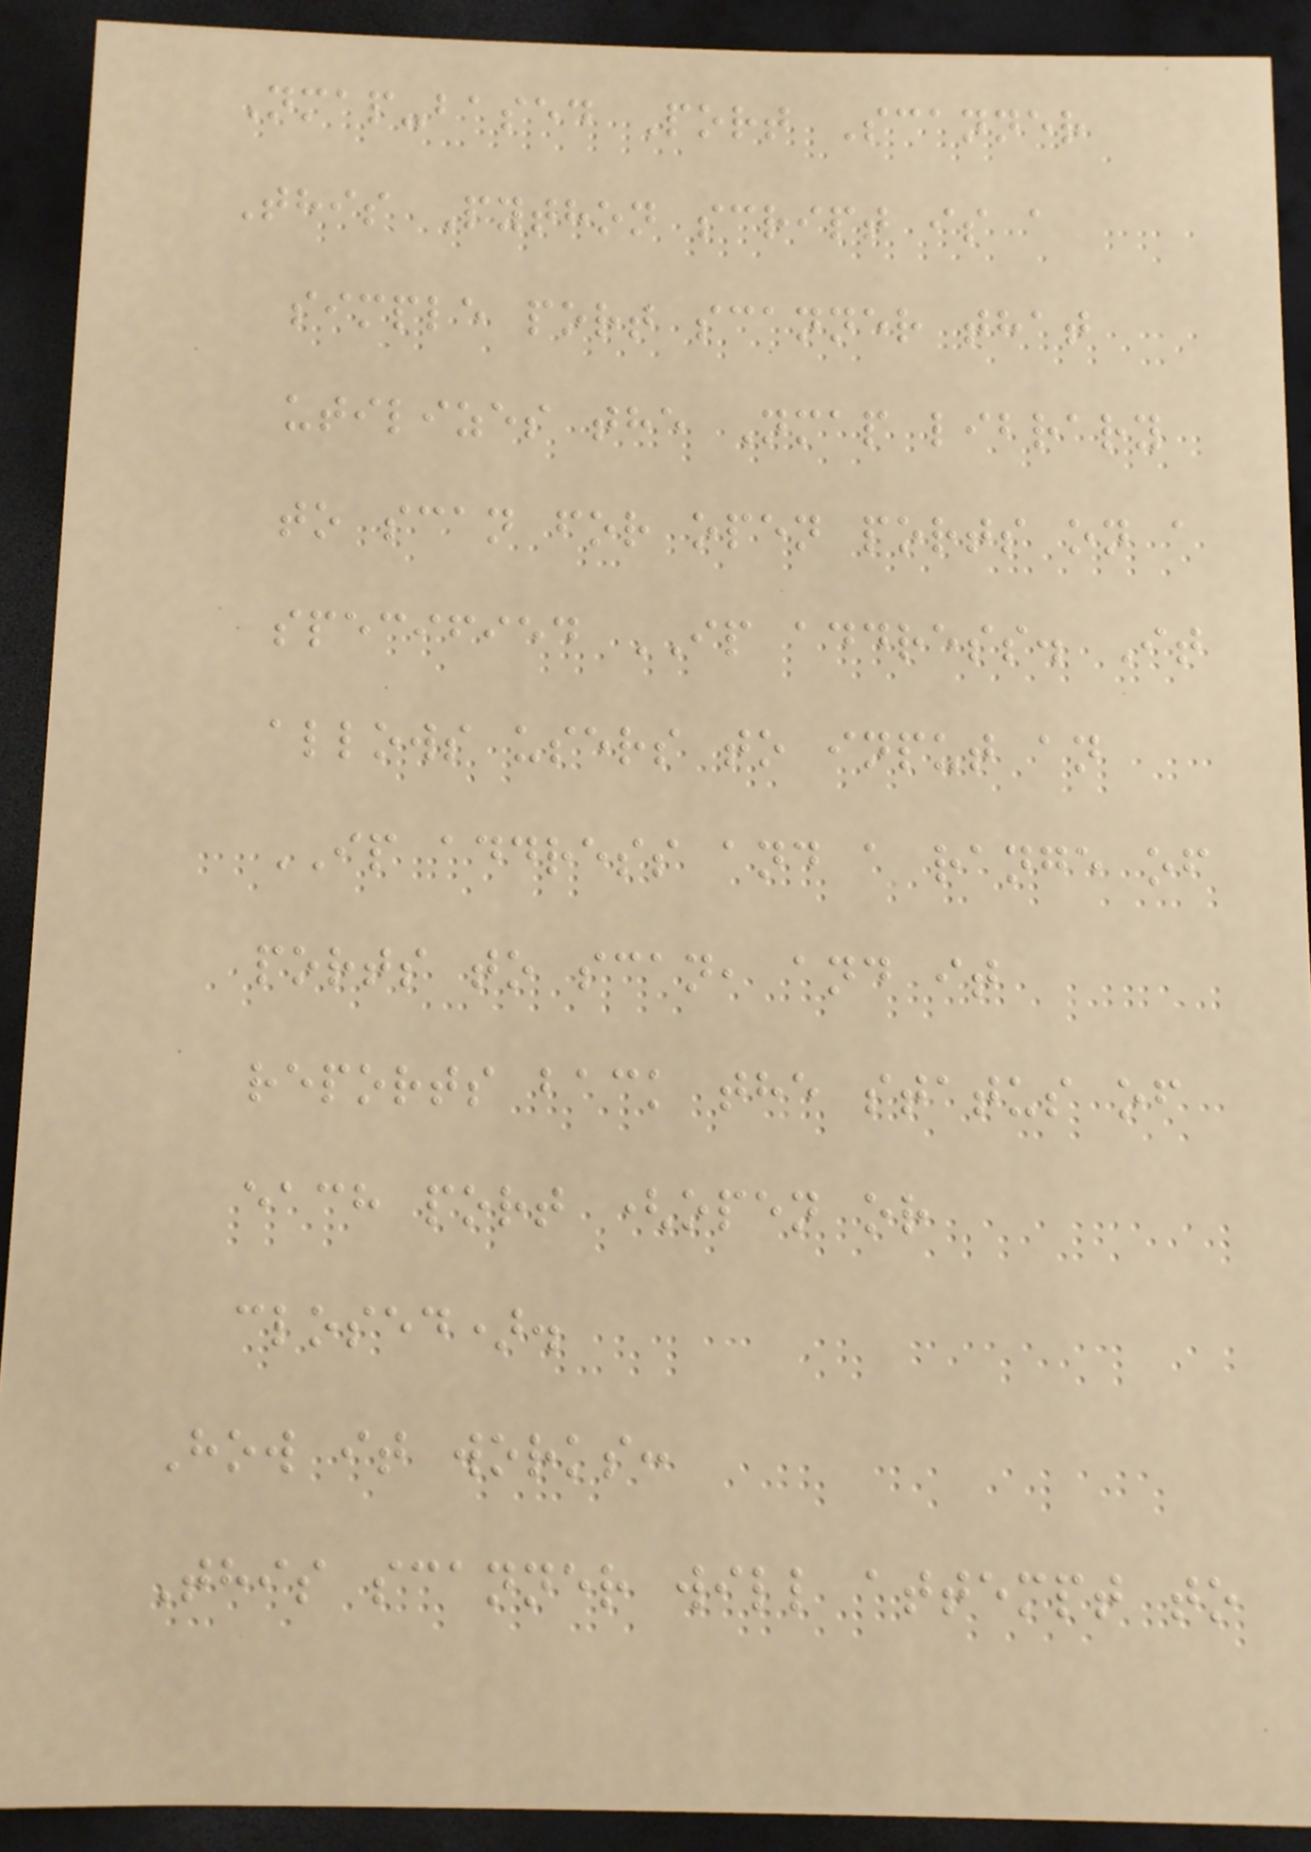Nmap-based Port Scanner
This Python script is a
simple port scanner that
utilizes the Nmap library
to scan for open ports on a
specified IP address. It
allows users to input an
IP address and a range of
ports to scan, and it
reports back the status of
each port (open or
closed).
How it works:
This scanner will attempt to
